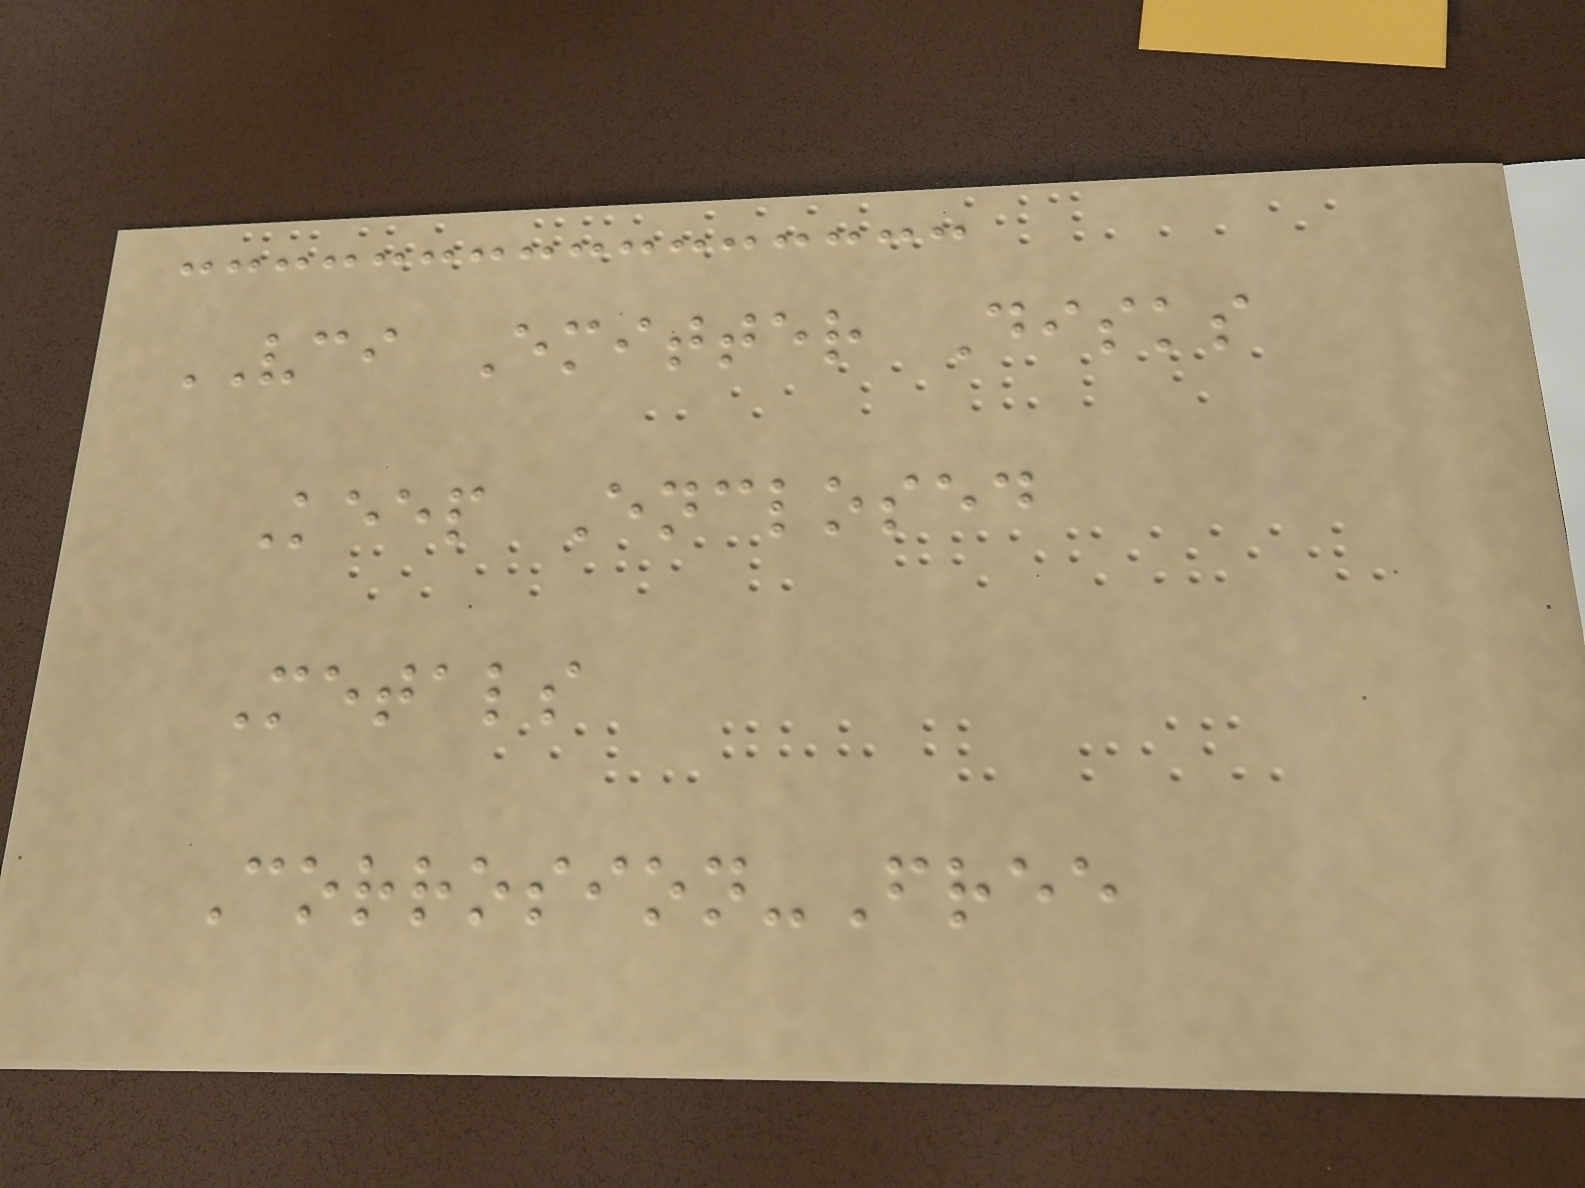VCI Emitter Disks
Keep Enclosed
Metals
Corrosion-Free
